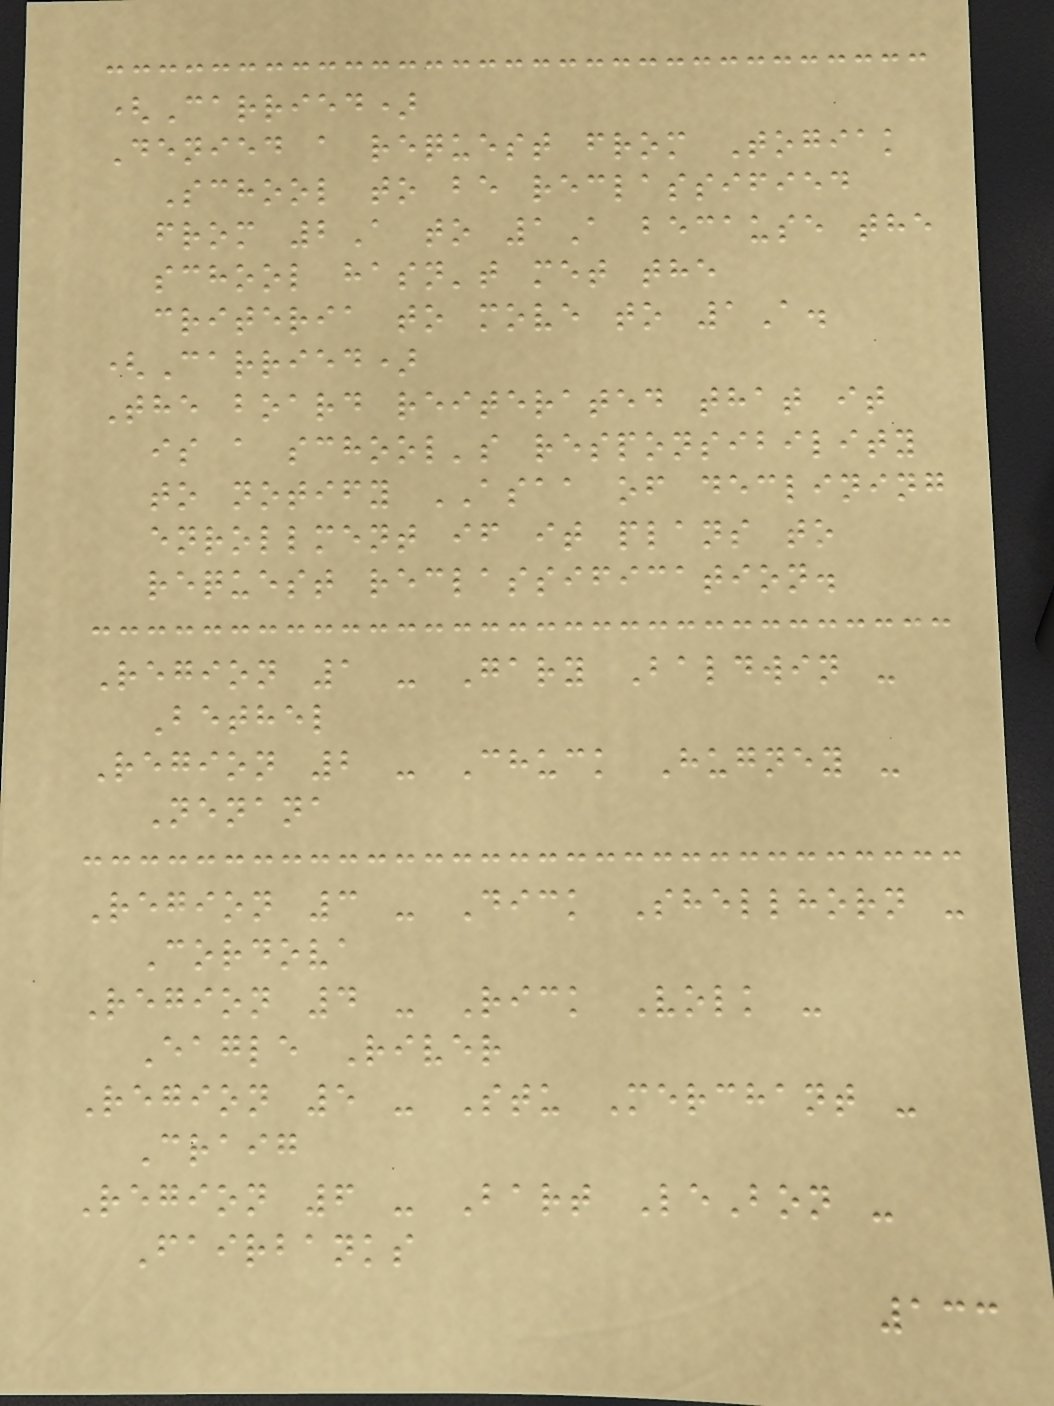(Carried)
Denied a request from Togiak
School to be reclassified
from 2A to 1A because the
school hasn't met the
criteria to move to 1A.
(Carried)
The board reiterated that it
is a school's responsibility
to notify ASAA of declining
enrollment if it plans to
request reclassification.
Region 1 - Gary Baldwin -
Bethel
Region 2 - Chuck Hugney -
Nenana
Region 3 - Dick Shellhorn -
Cordova
Region 4 - Rick Volk -
Eagle River
Region 5 - Stu Merchant -
Craig
Region 6 - Bart LeBon -
Fairbanks
133
